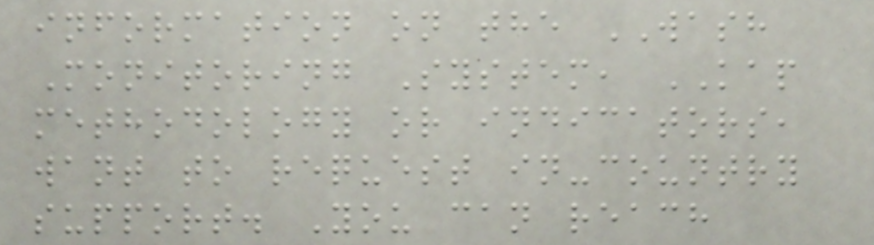information on the WASH
Monitoring System, KAP
methodology or indicators,
want to request in-country
support. You can reach
